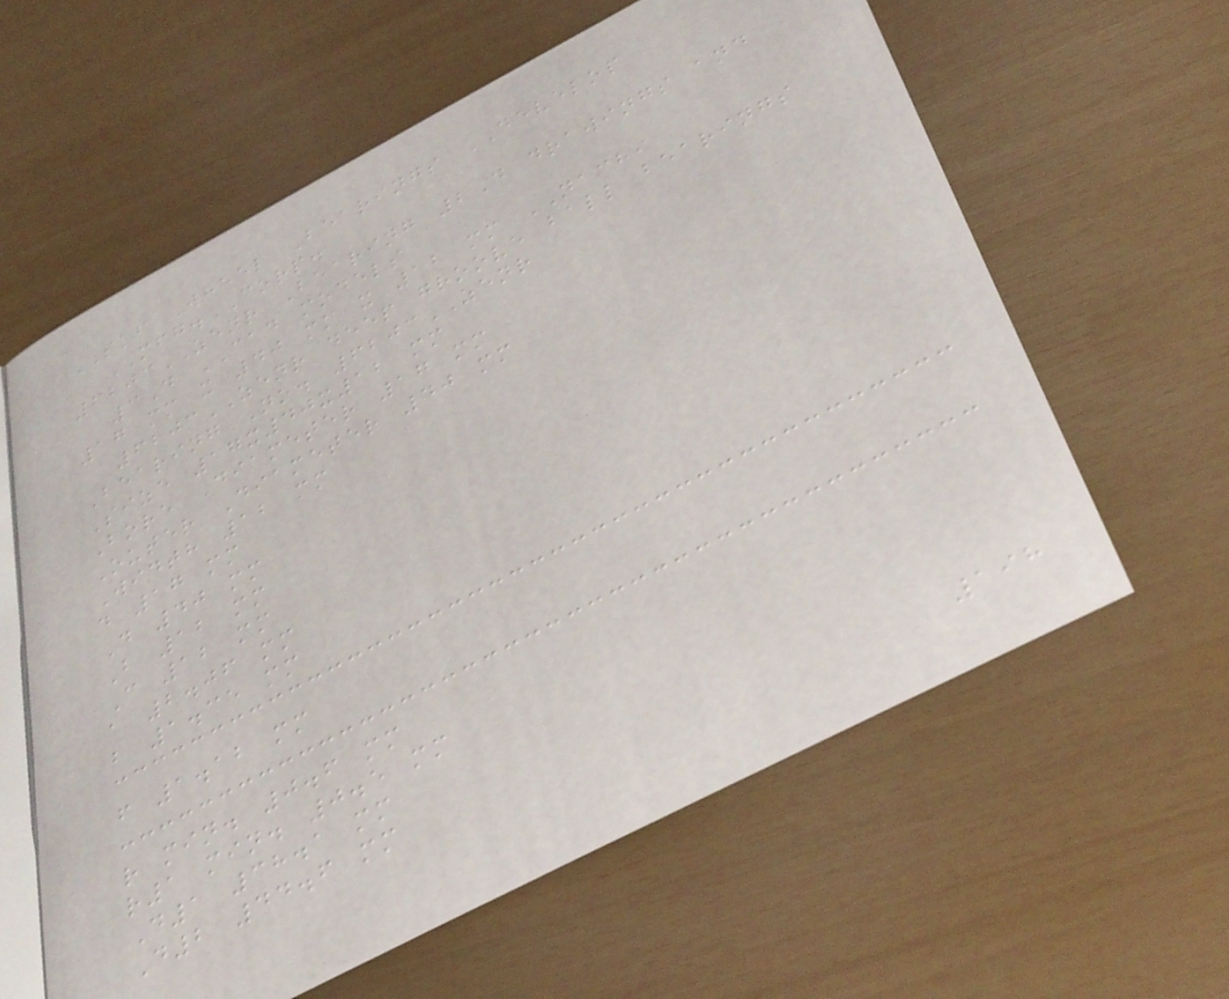SKF Wheel Bearings DEVELOP
MFG.CORP.
6203ZENR Bearing 2D drawings and
3D CAD models
17 mm x 40 mm x 12 mm NACHI
6203ZENR deep groove ball bearings
Bearing No. 6203ZENR
Size 17x40x12 mm
Bore Diameter 17 mm
Outer Diameter 40 mm
Width 12 mm
d 17 mm
D 40 mm
B 12 mm
C 12 mm
a 2.06 mm
b 1.35 mm
f 1.12 mm
r min. 0.6 mm
r1 min. 0.5 mm
D1 38.1 mm
D2 44.6 mm
198
